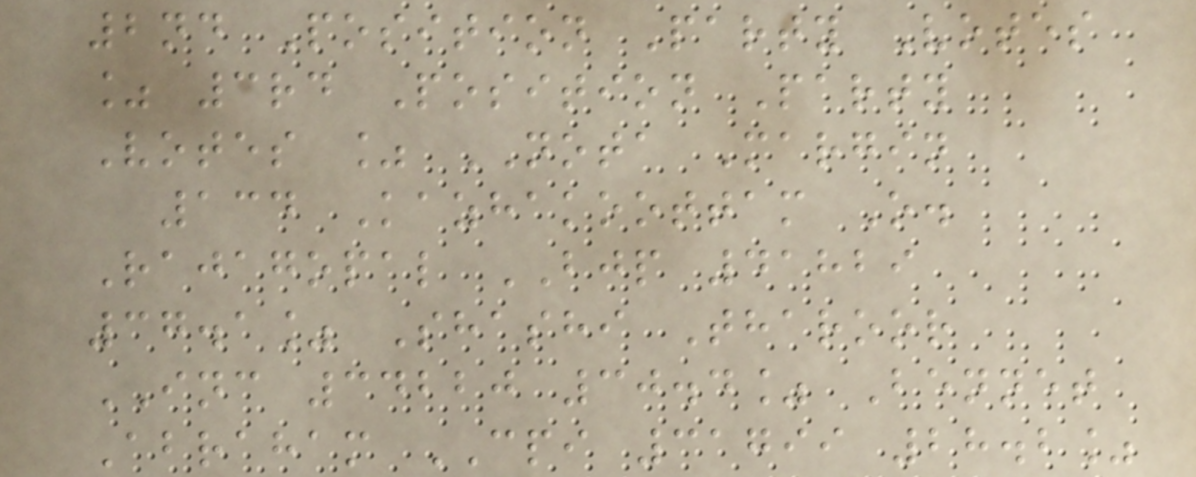2nd Position Party Votes
% 3rd Position Party
Votes % NOTA Margin
134 Kazhakoottam O.
Rajagopal BJP 41829
37.1% Shashi Tharoor
INC 34220 30.4% Bennet
Abraham CPI 31799 28.2%
